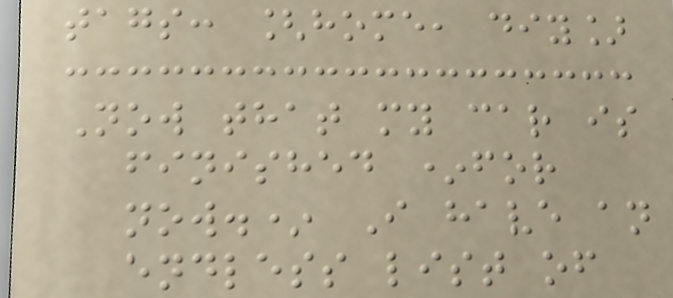tags: [home, diy]
Now that my car is
finished *for
now.* I have an
endless list of
